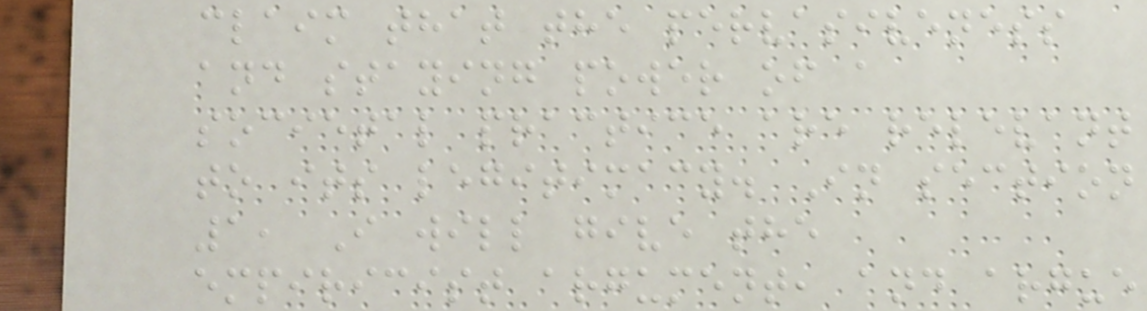claim that the pervasiveness
and staying power of a
societal practice are relevant
to its legitimacy. In section
1, I will give the
empiricist argument, and argue
